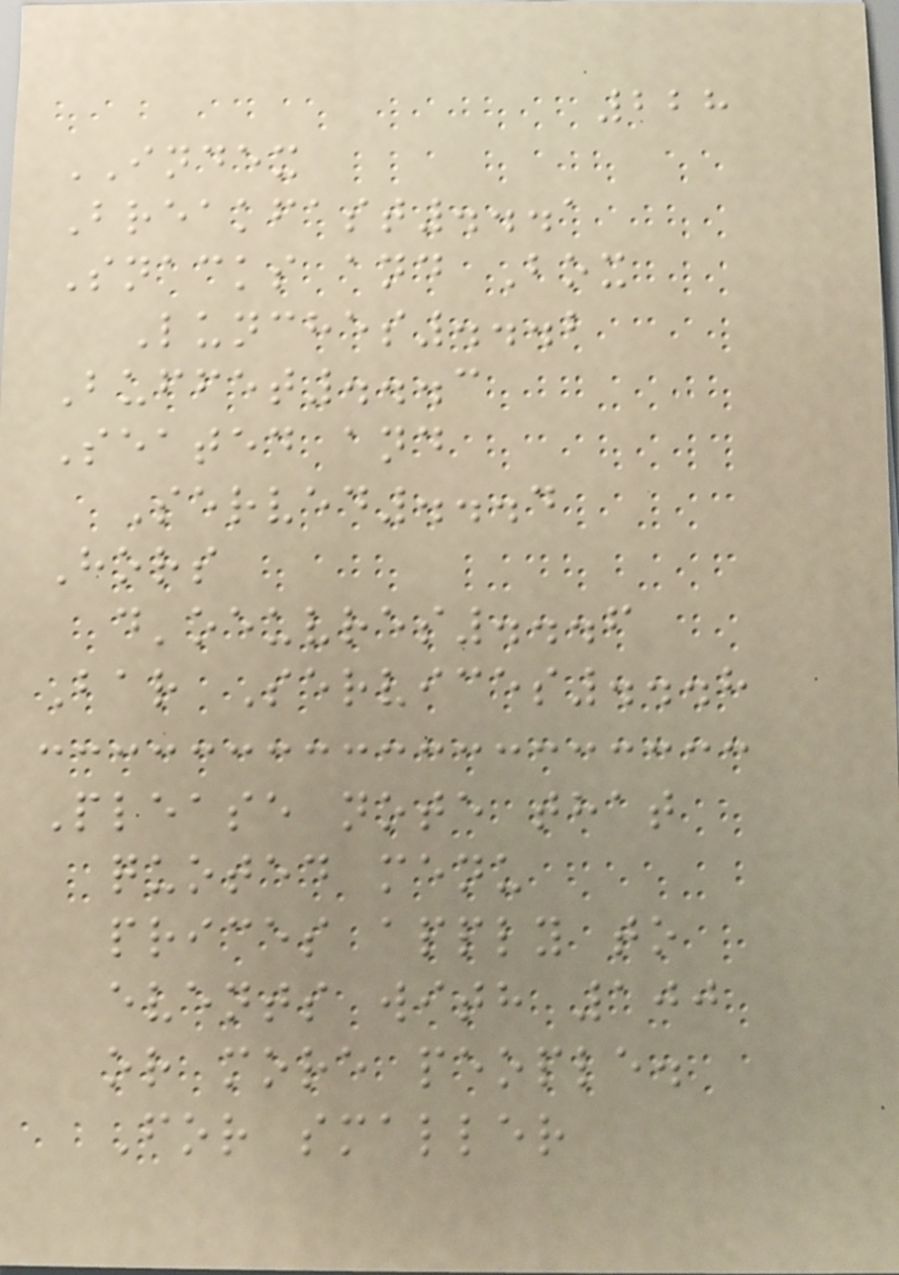228
INDEX
Breakfast...1
Snacks and Box
Lunches...2
Buffet...3
Seated and
Served...4
Hors
d'oeuvres...6
Bar Services...8
Please note that
quoted menu
prices apply to
events with 100
or more people.
For smaller
